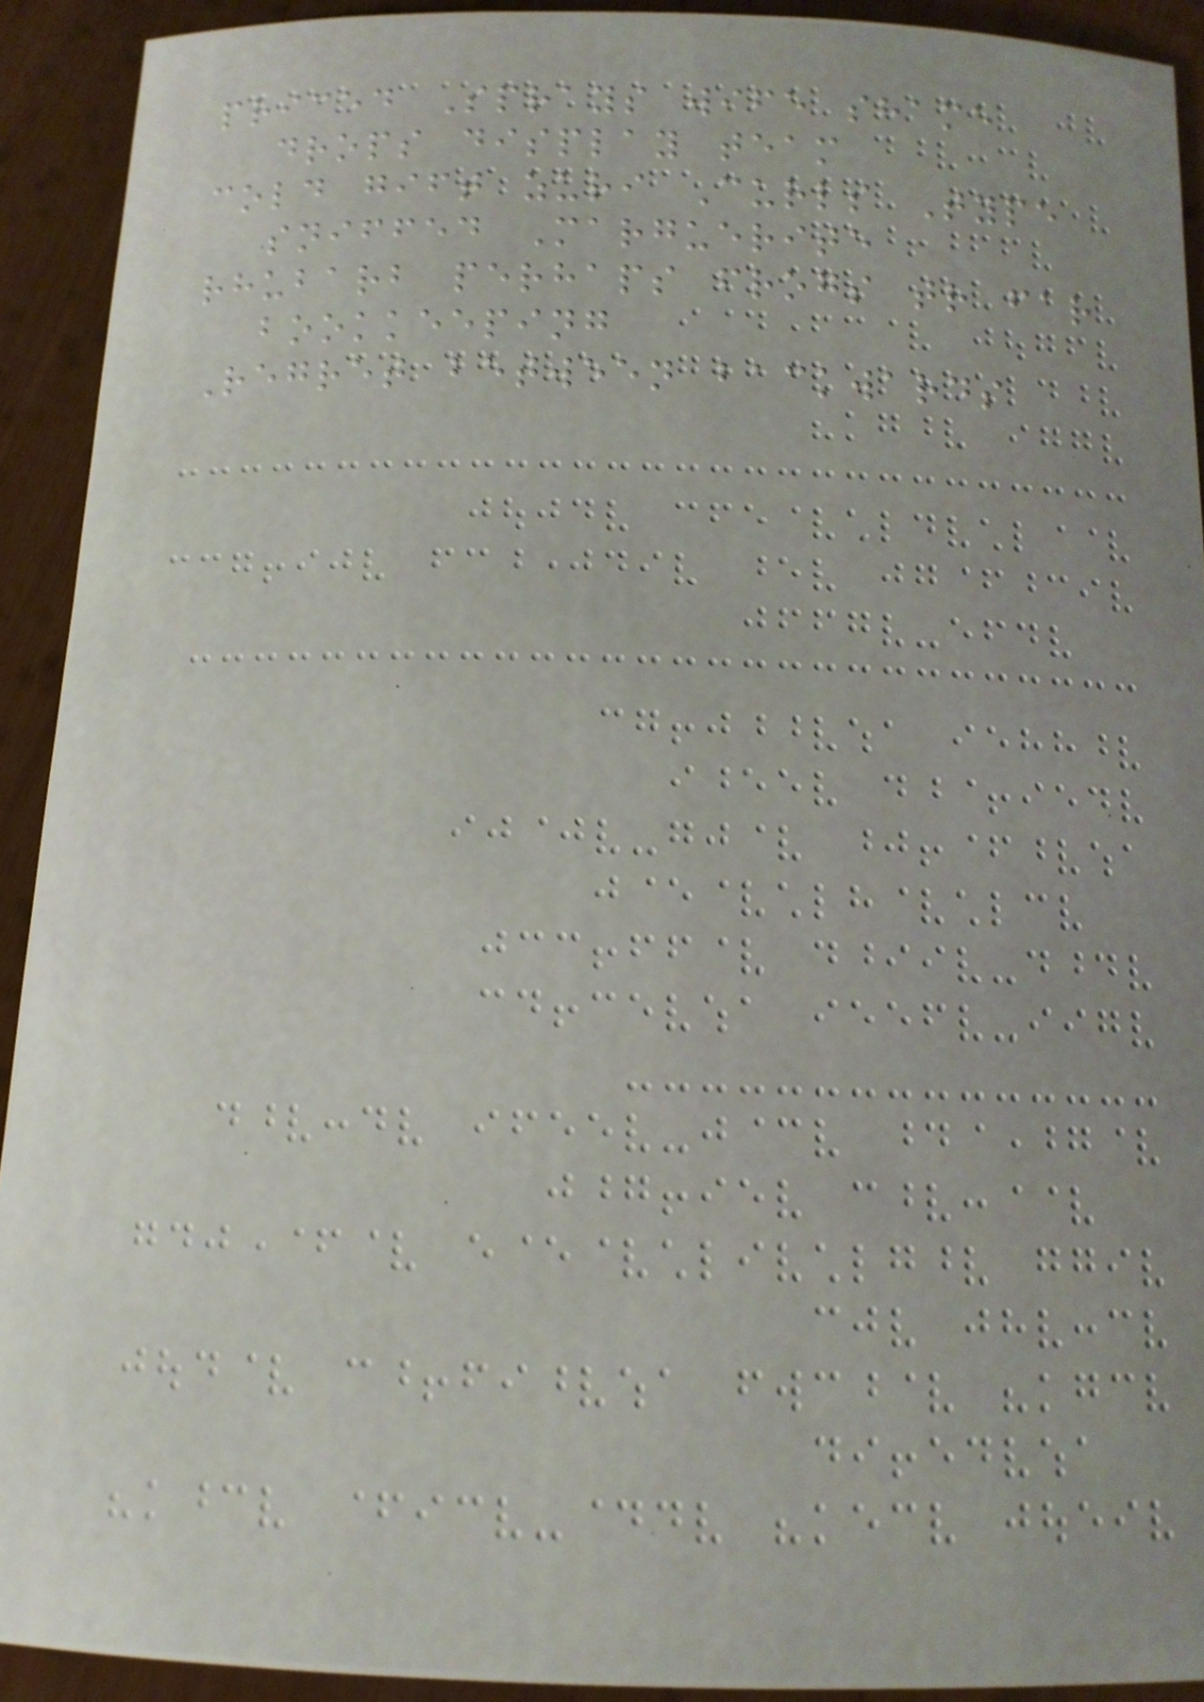priced Sprays wife shame
drops display team
cold gift zuri Curls Type
sniffed Marguerite
rhubarb perhaps frogs tr far
bookkeeping
Regret between backwards
